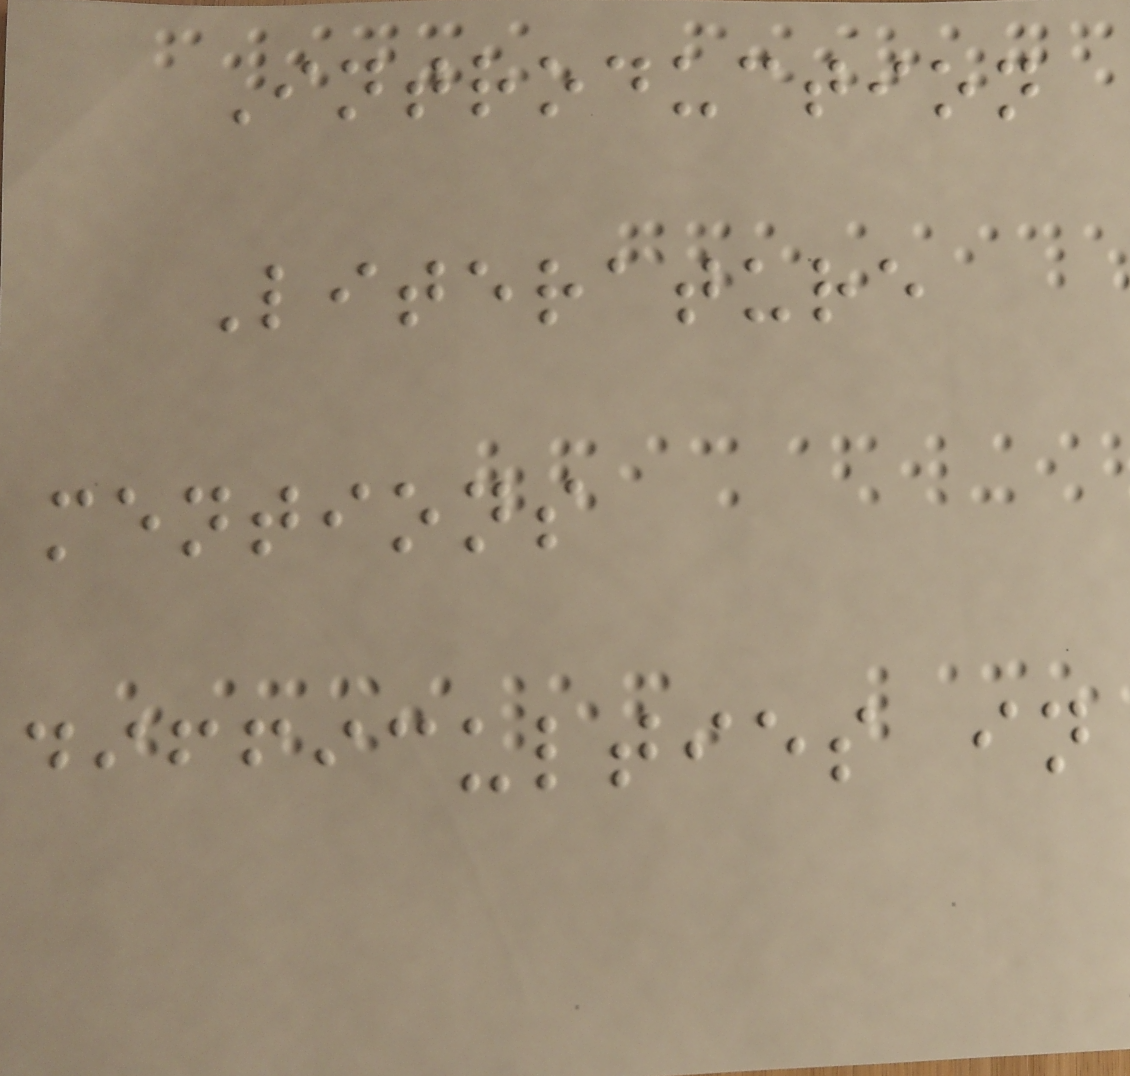Introduction
Literature
mentions
difficulties in
